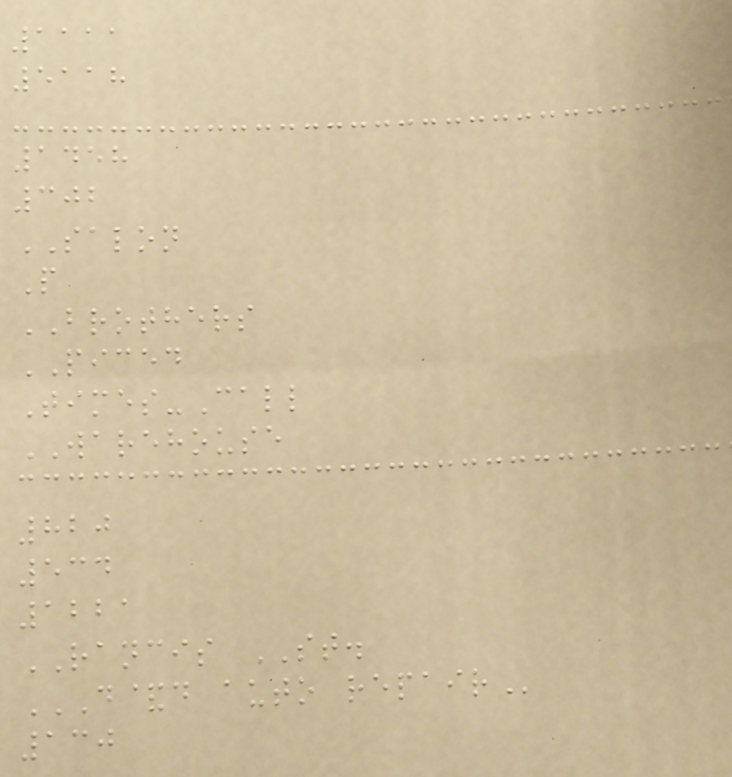1111
5118
1458
302
SALON
P
BROTHERS
PICED
Times-Call
WAREHOUSE
820
534
1221
RANCIS ST.
D&D AUTO REPAIR
130
